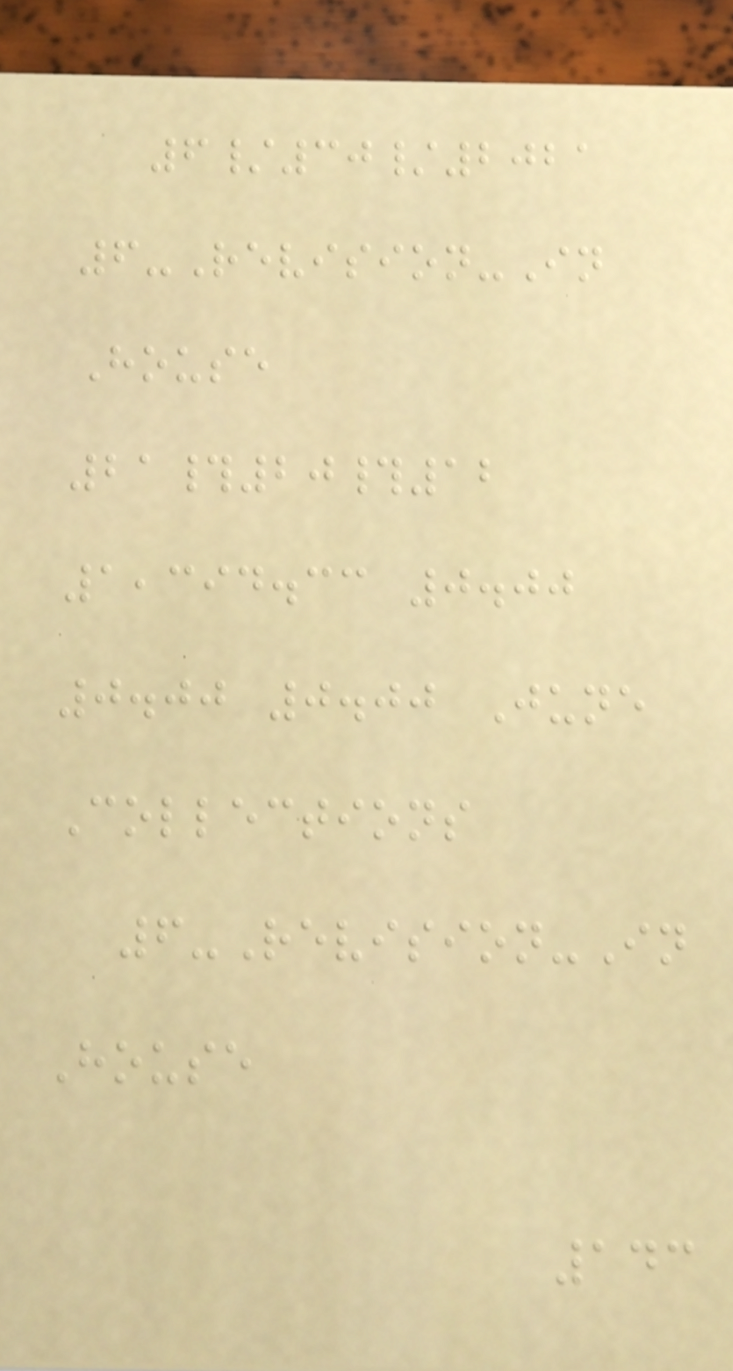6/30/2021
6-Revision-In
House
21#20#12
1,394.33 0.00
0.00 0.00 June
Collections
6-Revision-In
House
143
